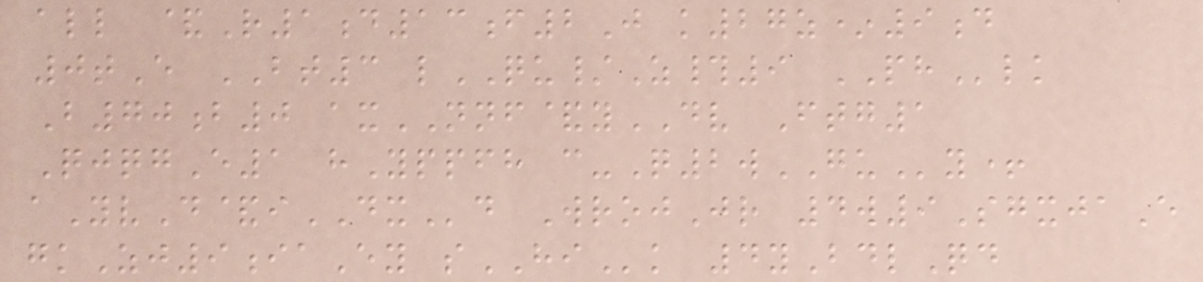all &R1d13f2J k27z*9d
0tE BT3 lQU/Z#9 PHlk
B70b0 axNNF&yDV Ftg1
QjqgE1 hYppfh c-Q2wGUy+
aYvD&iDXd WrojJr 4w9SgxjaE
gkZj9iaEy sHIk 4yBdlQd
